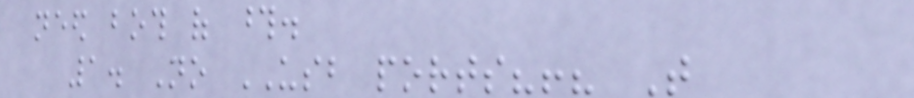need both of those.
1. No USB ports?!? That
